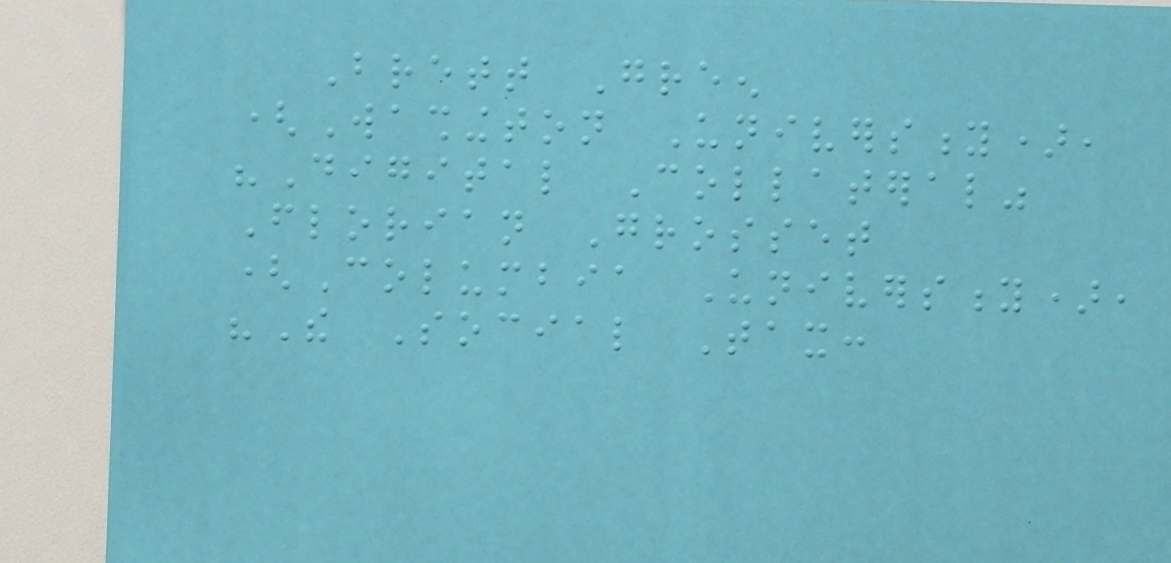Brett Green
(Washington University),
"Digital Collateral"
Florian Grosset
(Columbia University),
"The Social Tax:
